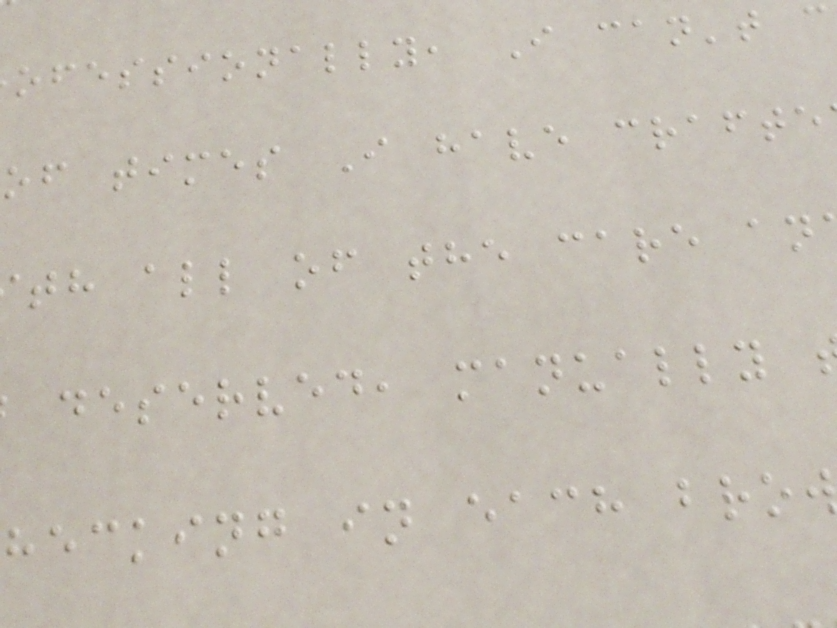ofessionally, I can't c
of times I have crafte
th all of the care an
deserved, manually
hecking in each bro
